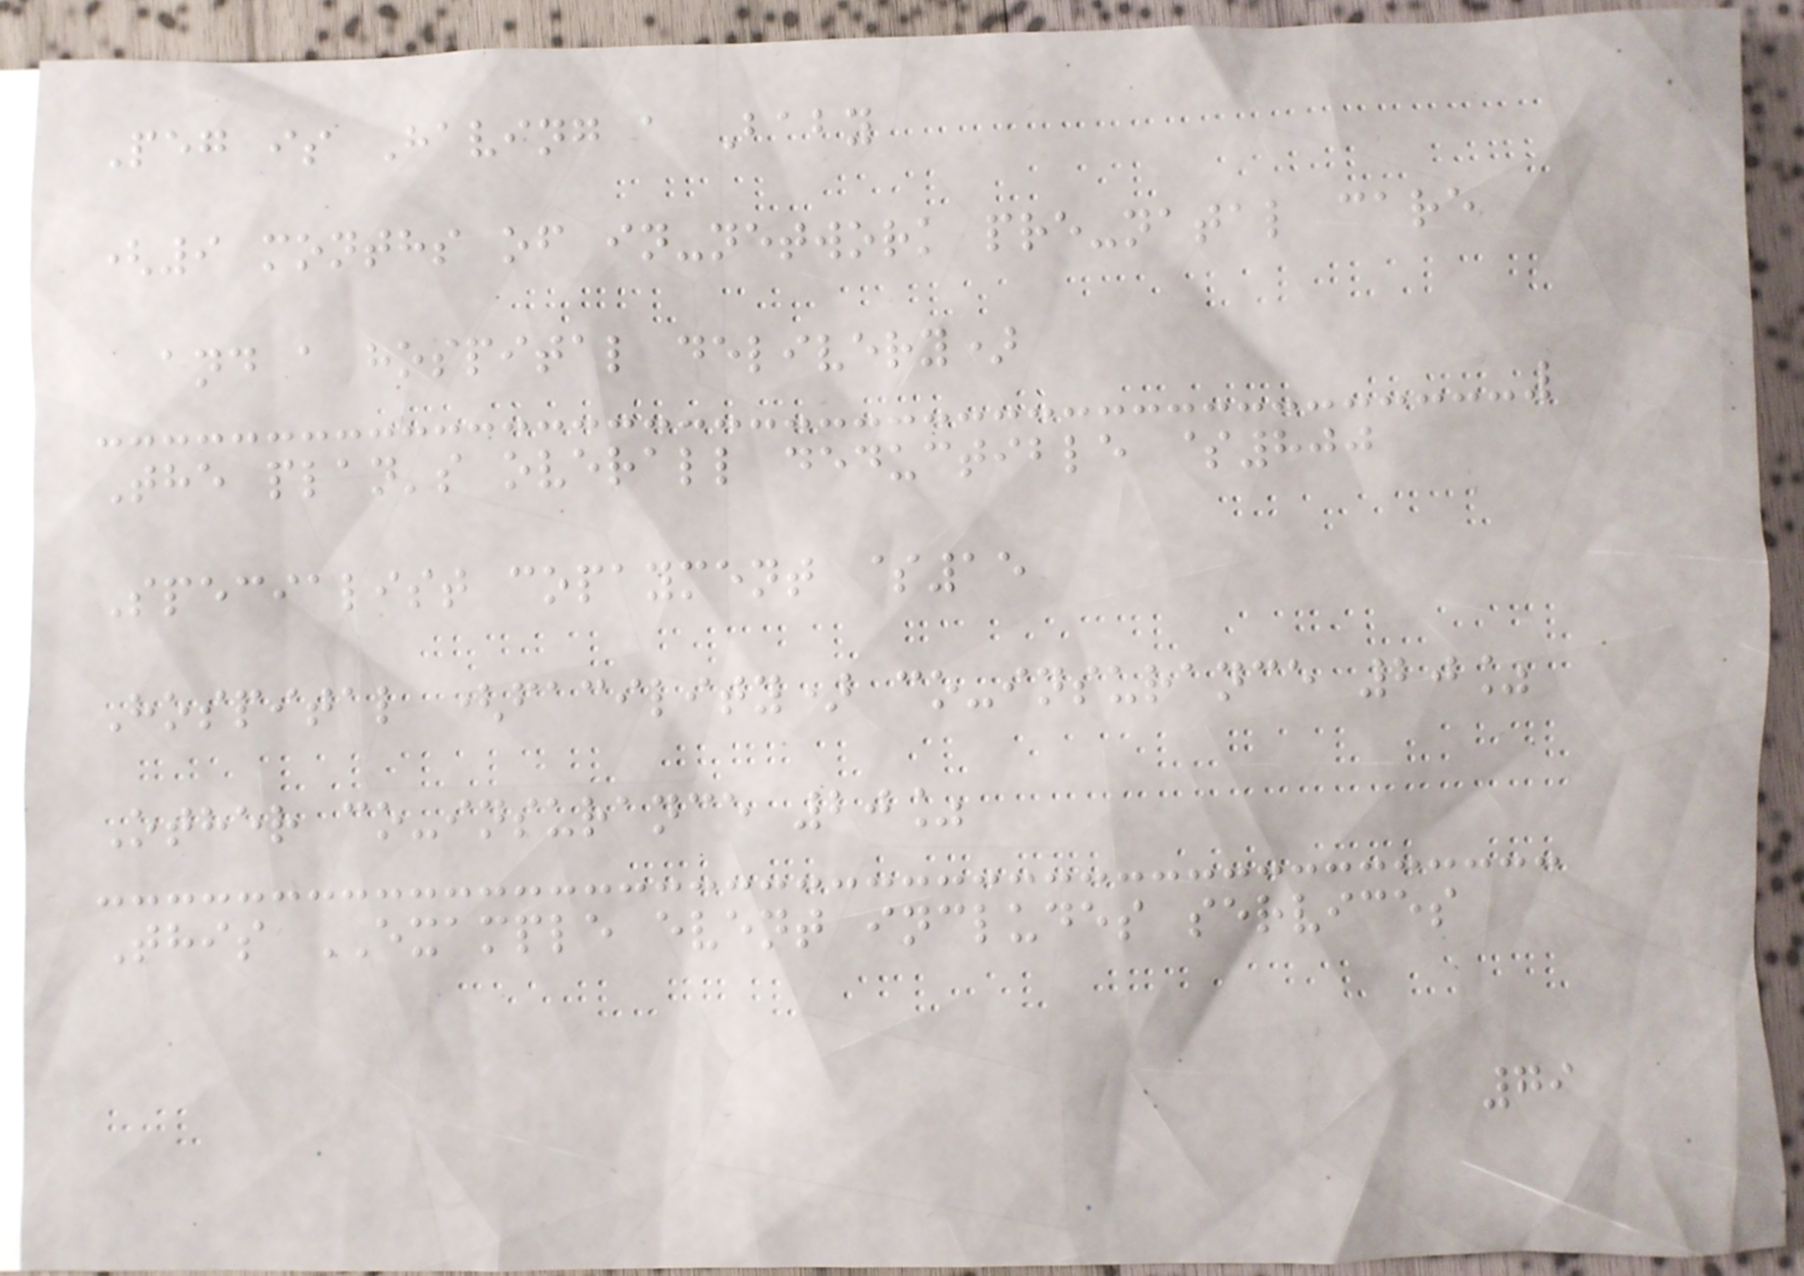Peg is Having a Baby
(9 months of in-network pre-natal care
and a hospital delivery)
The plan's overall deductible $800
Specialist copayment $15
Hospital (facility) co-insurance 20%
Other co-insurance 20%
This EXAMPLE event includes services
79
